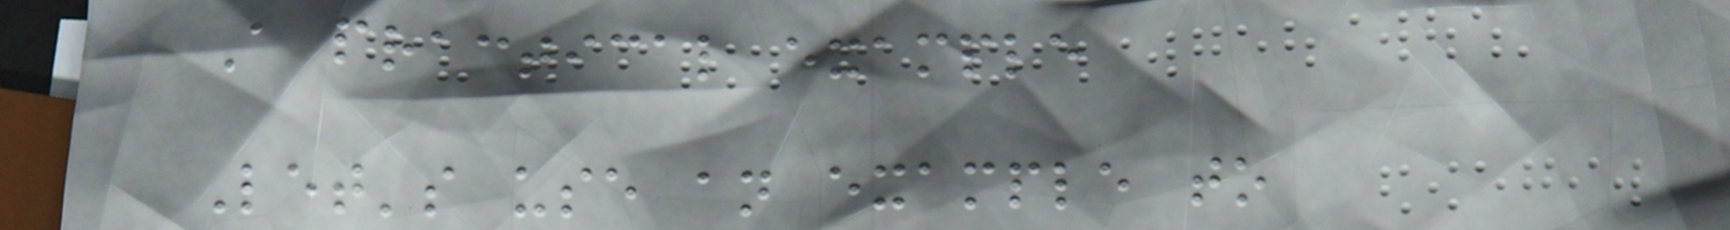A practical example
Let's use an example to
